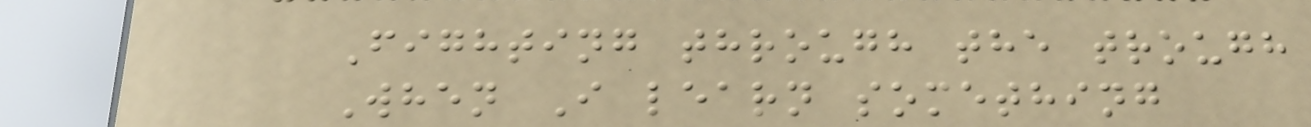Fighting through the trough
When I learn something
